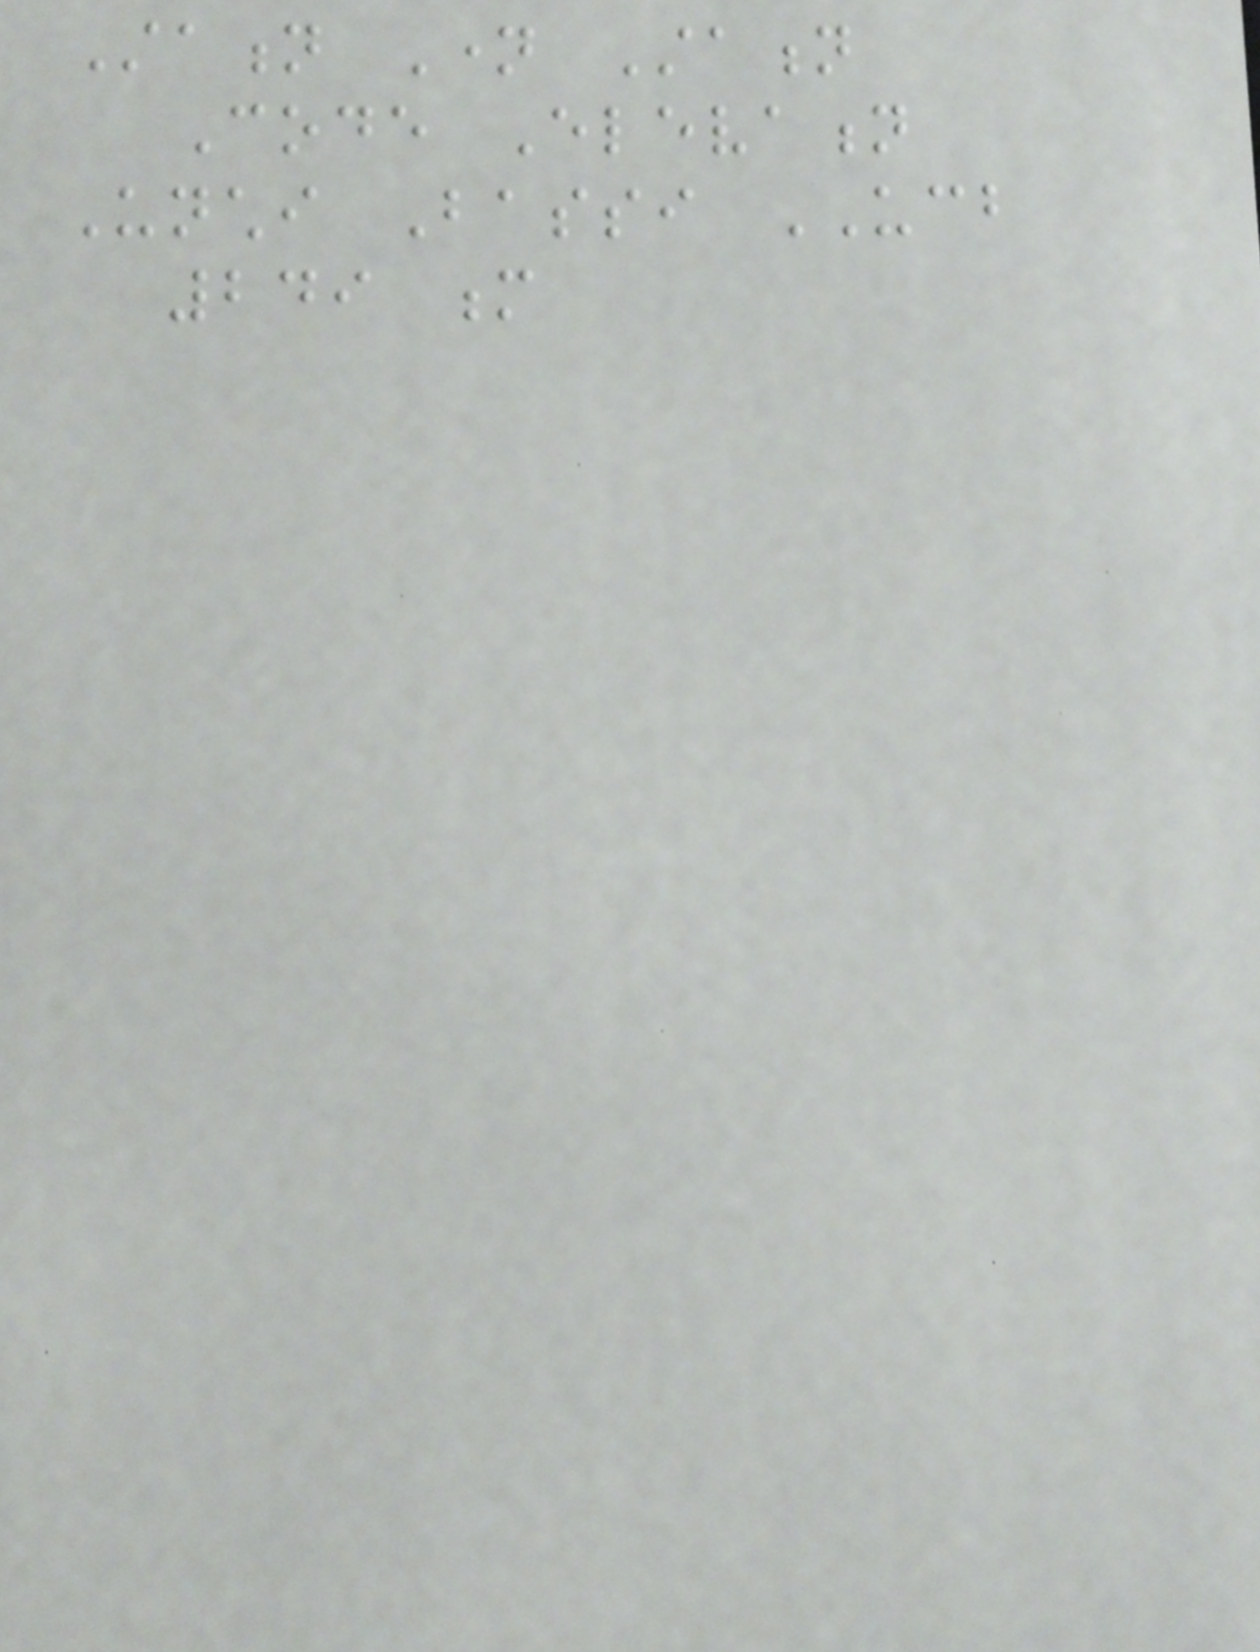Station Name Station
Code Elevation
Unchi Bassi UCB
249 m
